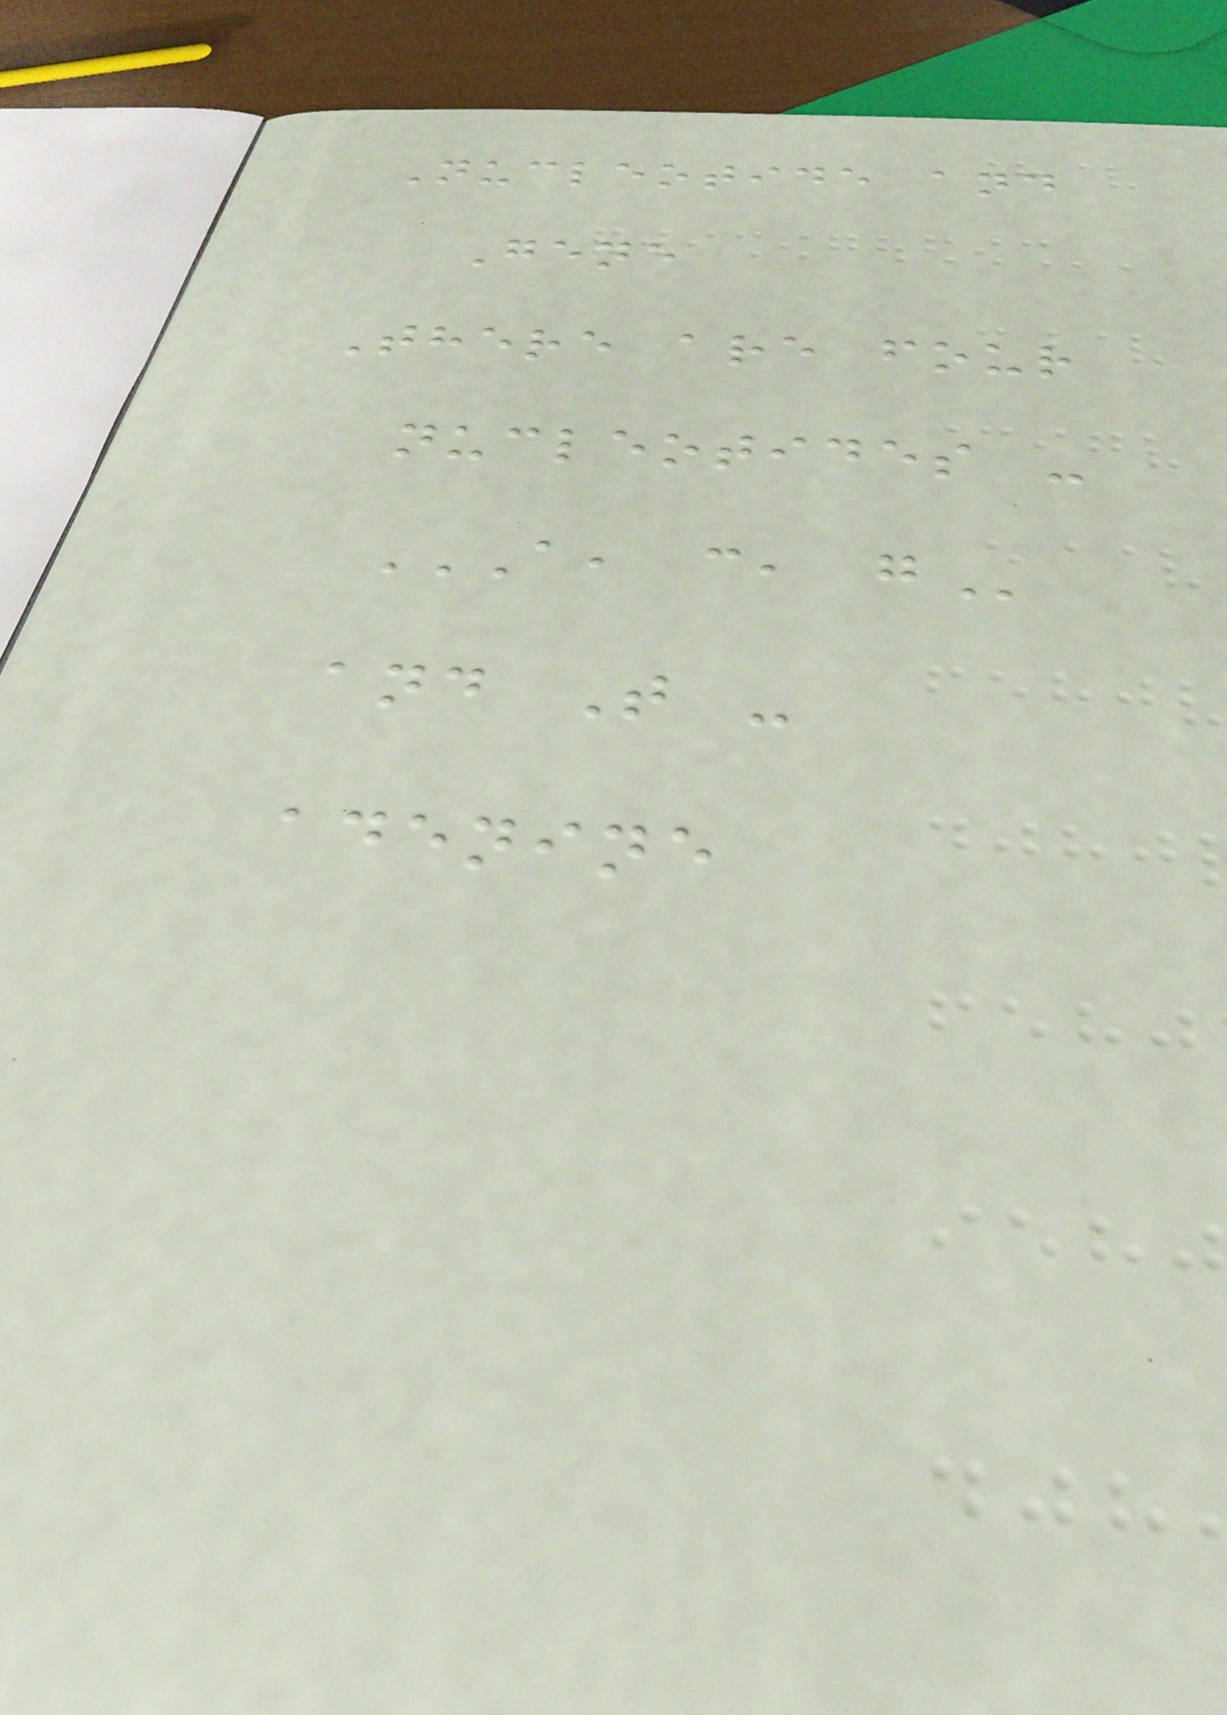Nucleotide and
Gene
There are four
nucleotides -
A, C, G
and T -
adenine
